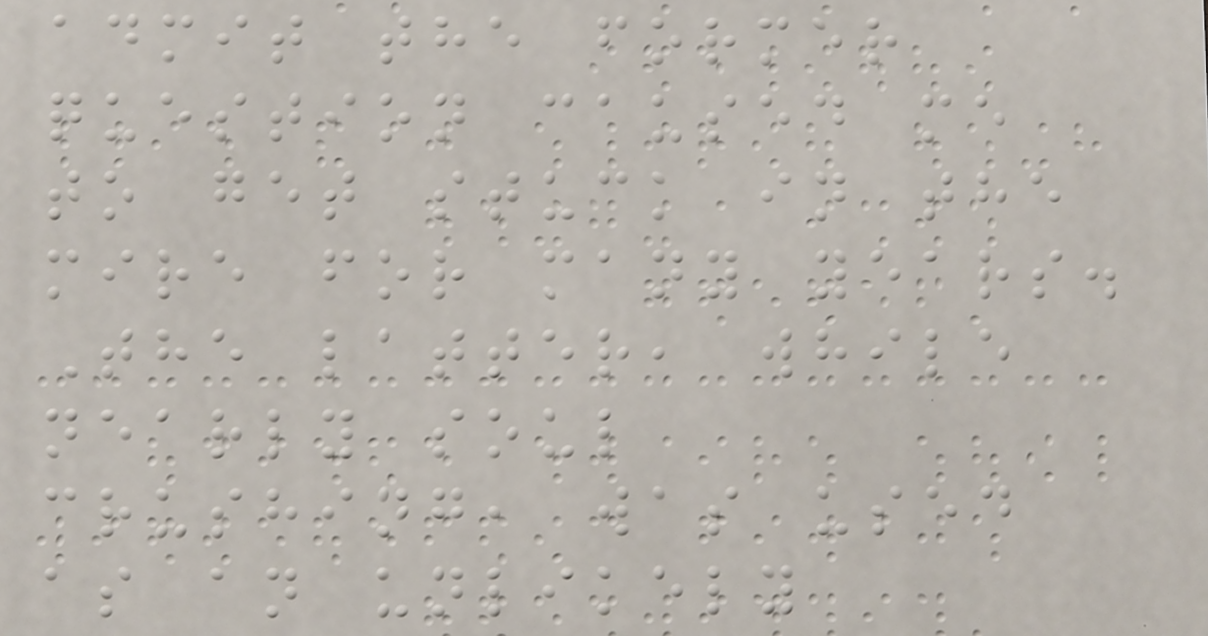admit the former
question caused me
to get stuck in the
mire for many years.
The latter, while
nearly soul
crushing, was used
as an unlikely
